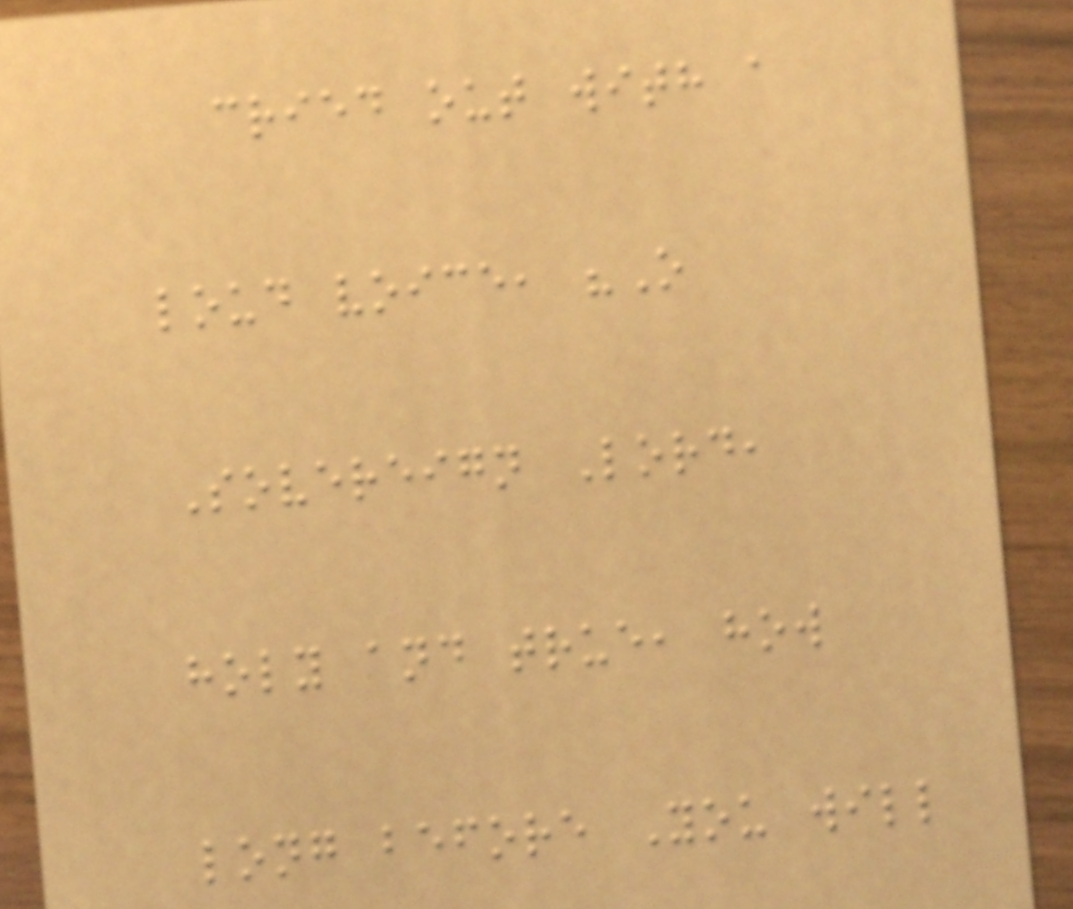cried out with a
loud voice, "O
Sovereign Lord,
holy and true, how
long before You will
